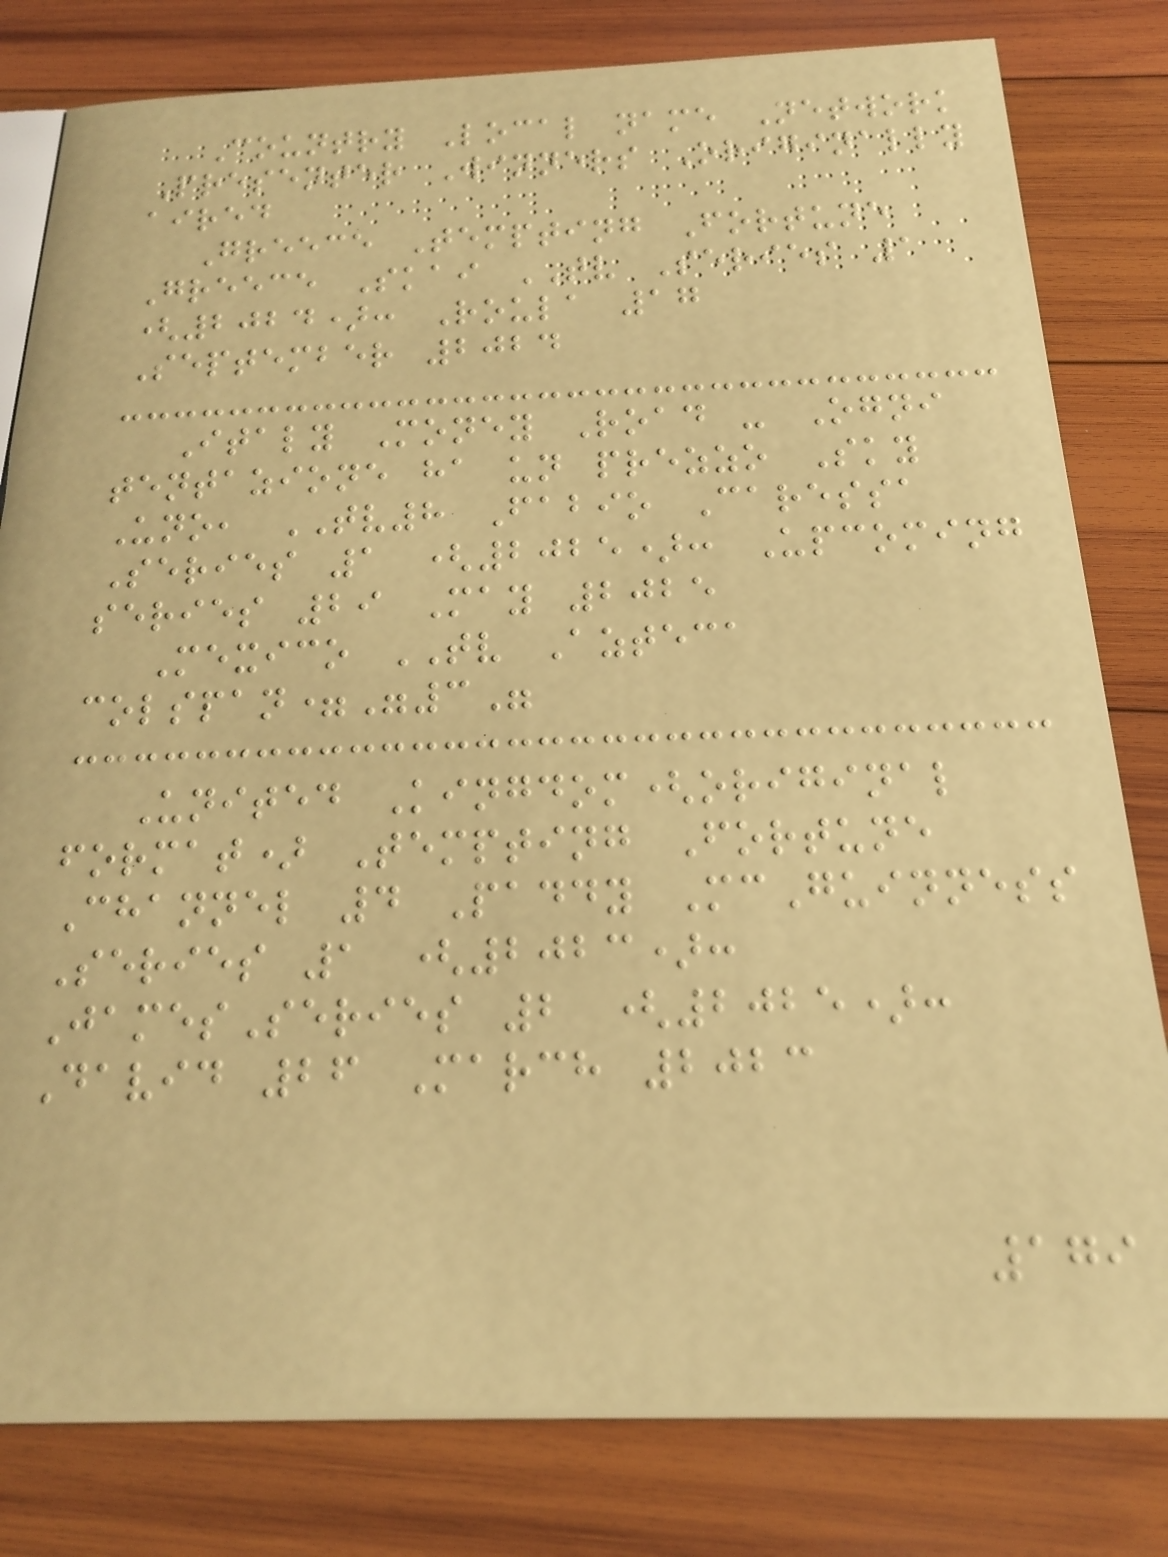Country Local name Network
Presenter Winners Originally
aired
Greece Tempting Fortune
Greece Skai TV Series 1
(2024): Roula 17
September 2024
Italy Money Road - Ogni
tentazione ha un prezzo Sky
Uno, TV8 Fabio Caressa
Series 1 (2025): Upcoming
series 29 May 2025
Mexico TV Azteca
colspan="3"
United Kingdom(original
format) Tempting Fortune
Channel 4 Paddy McGuinness
Series 1 (2023):
JamesSeries 2 (2025):
David 26 March 2023
179
